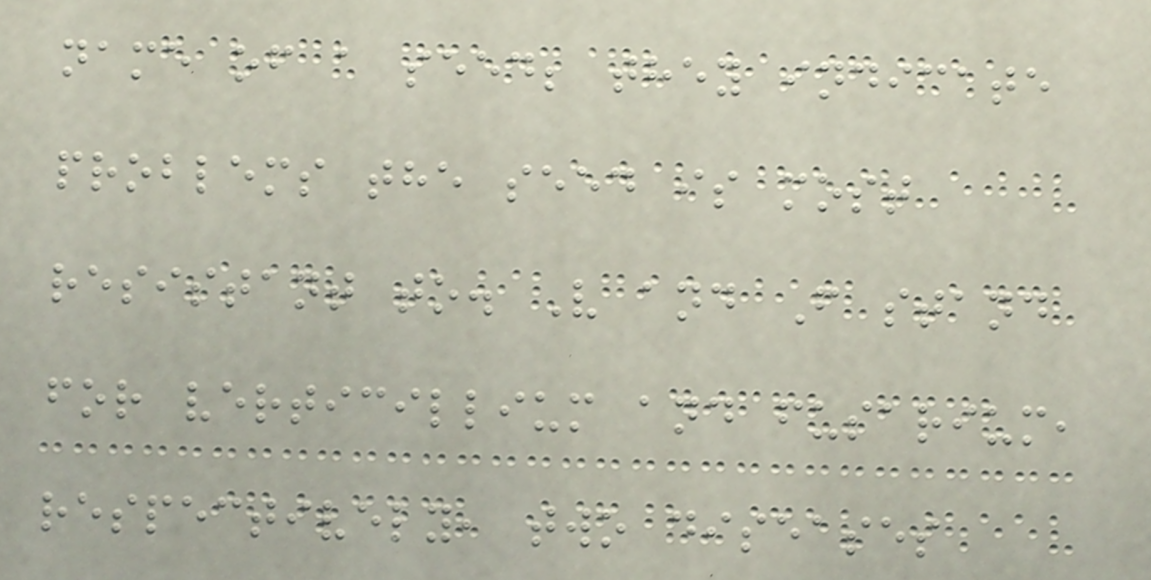name of a seed; they indicate
problems the seed is most
resistant to. V and F stand
for verticillium and fusarium,
respectively, two diseases
